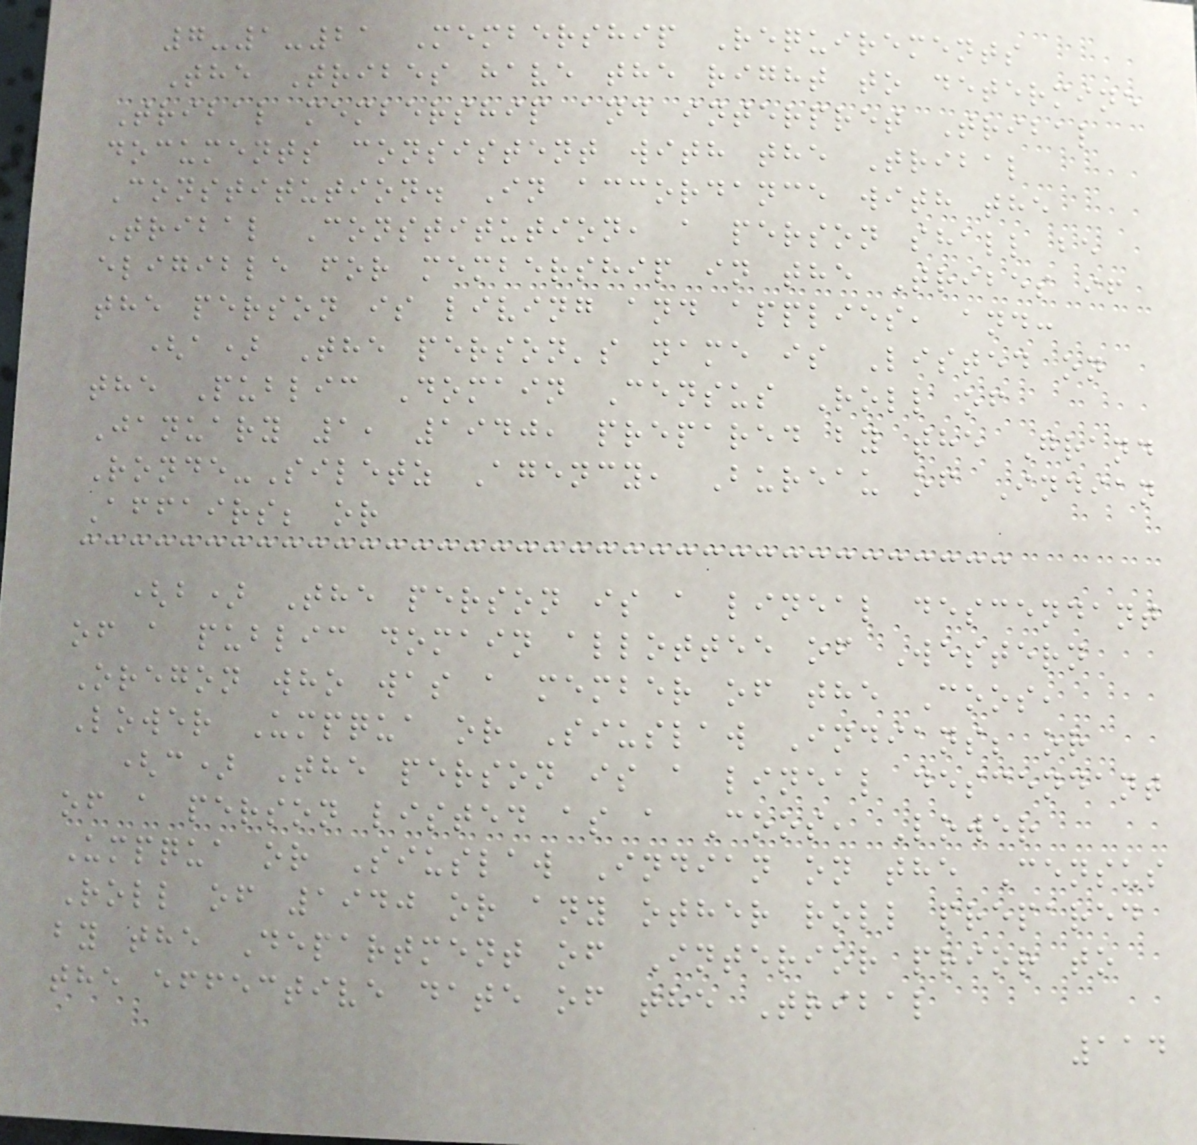7-1-21 Membership Requirements
The Tribes have the right to determine
Tribal membership and interpret Tribal
documents consistent with the Tribal
Constitution. In accordance with the
Tribal Constitution, a person shall be
eligible for membership in the Tribes if
the person is living and applies, and:
(a) The person's name is Listed on
the Public Domain Census Roll of
January 1, 1940, prepared by the Grand
Ronde-Siletz Agency, Bureau of Indian
Affairs; or
(b) The person is a lineal descendant
of a public domain allottee of Western
Oregon who was a member of the Coos,
Lower Umpqua or Siuslaw Indians; or
(c) The person is a lineal descendant
of a person listed as a Coos, Lower
Umpqua or Siuslaw Indian on the Census
Roll of 1940 or any other roll prepared
by the Department of Interior prior to
the effective date of the Tribal
114
